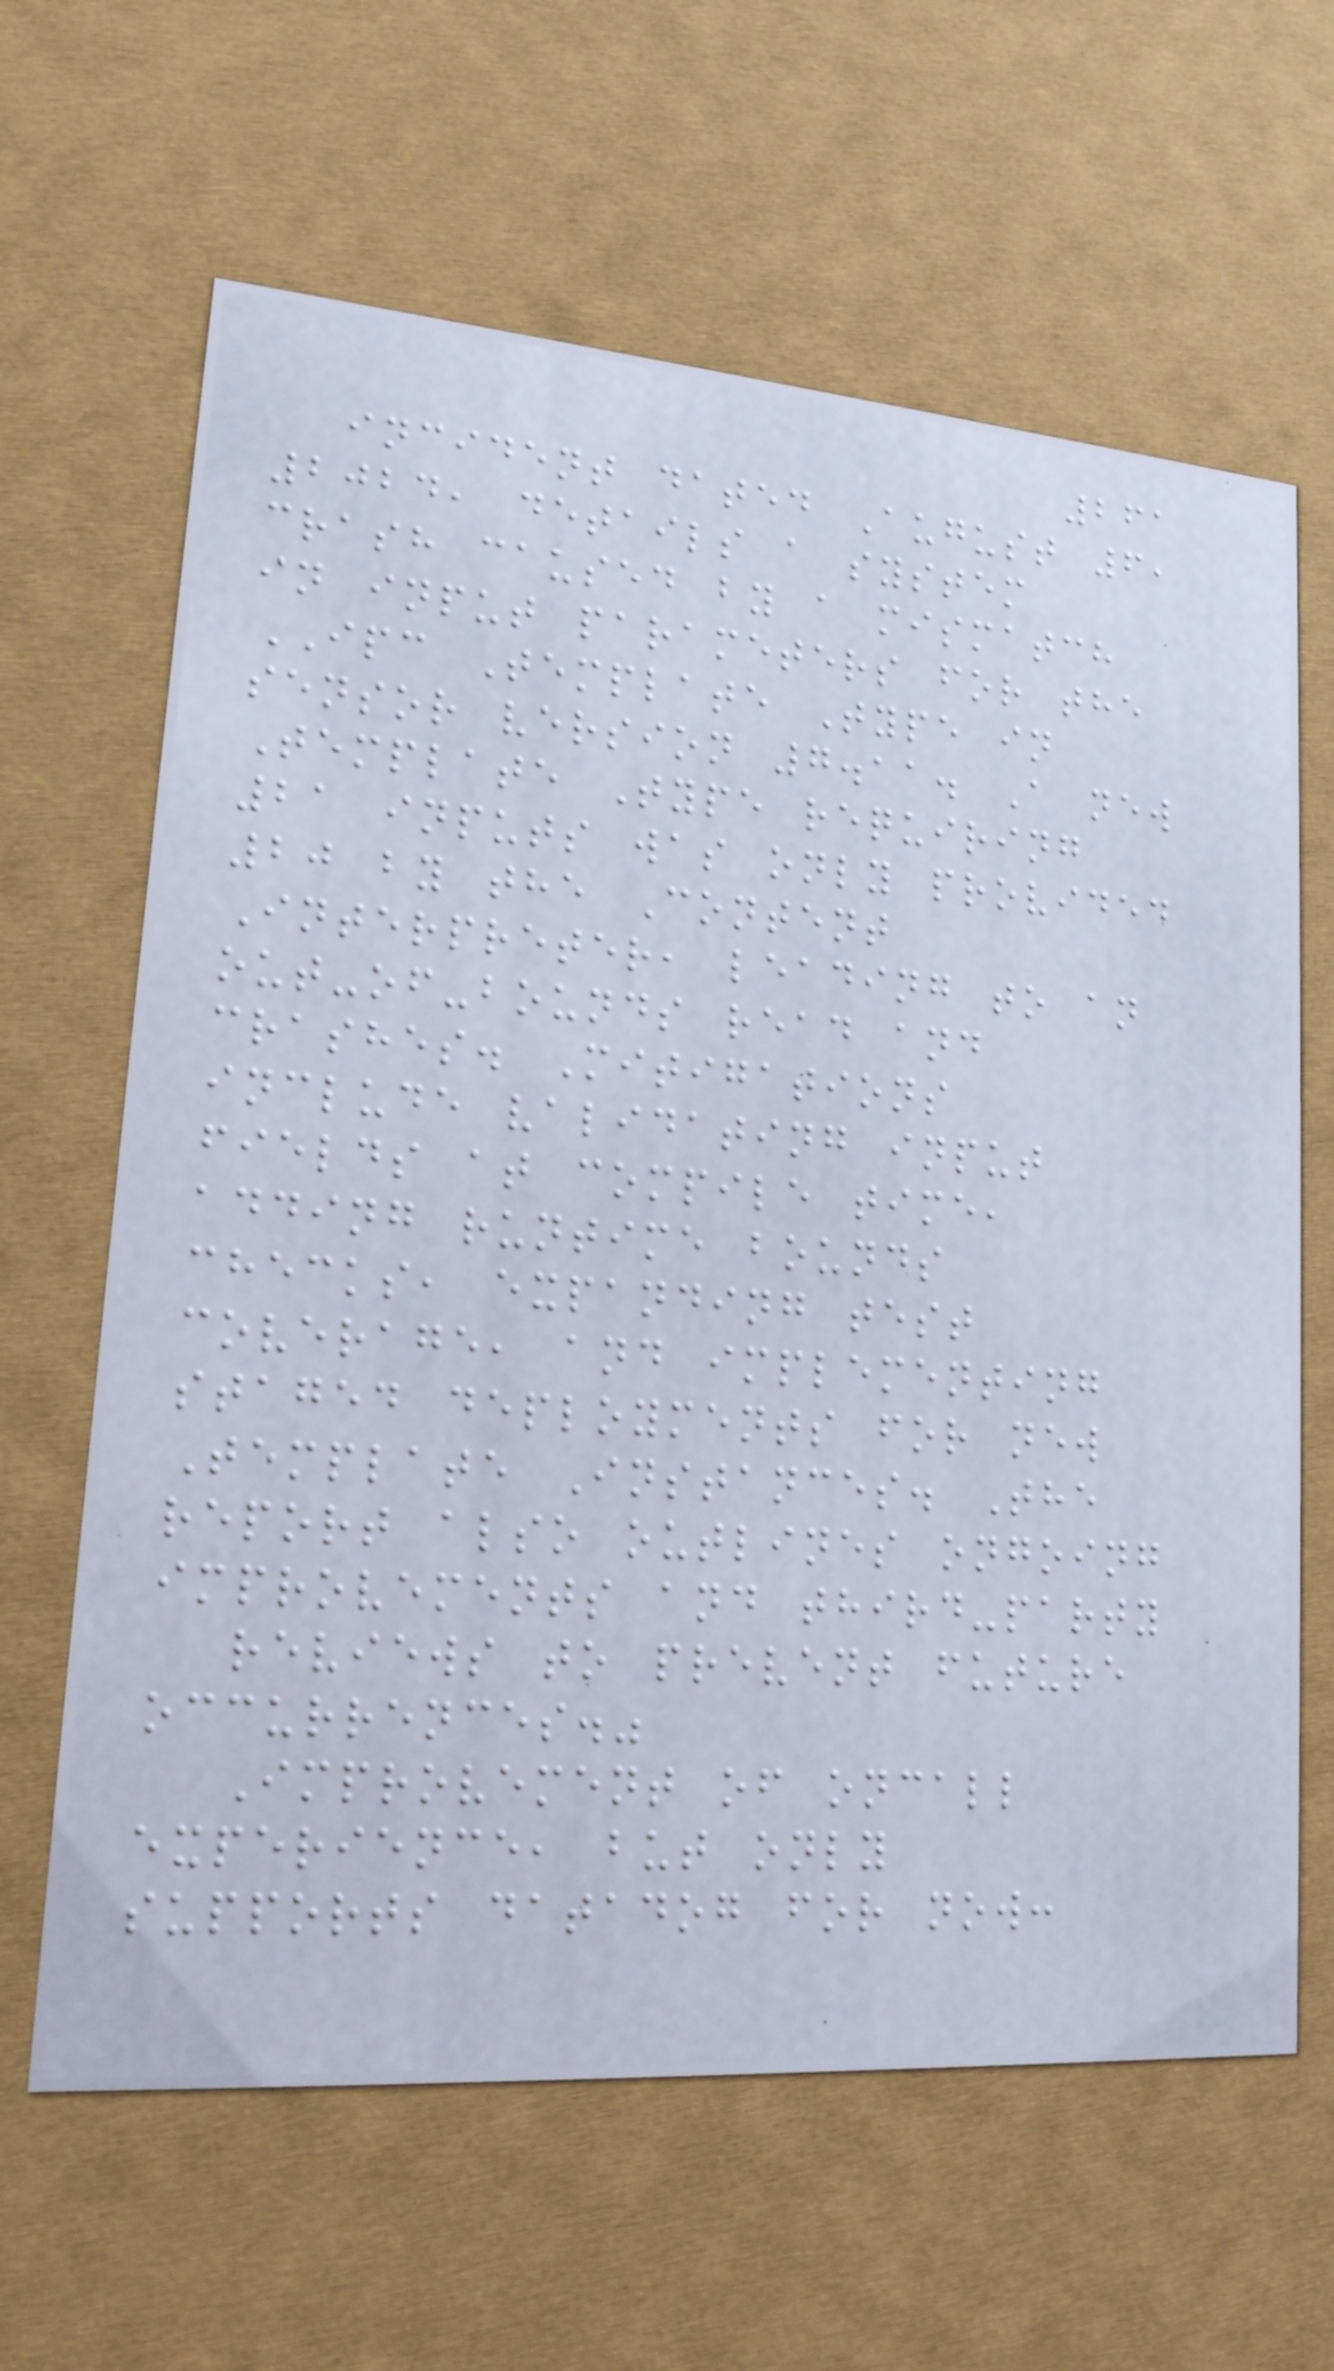261
incident dated August 6,
2024, details a system
crash caused by a mismatch
in input parameters for the
IPC Template Type in
sensor version 7.11. A new
Template Type requiring
21 inputs was only provided
20 by the Content
Interpreter, leading to an
out-of-bounds read and
crashes. Mitigations
include validating input
fields at compile time,
adding runtime bounds
checks, expanding test
coverage, and implementing
staged deployments for new
Template Instances. The
report also outlines ongoing
improvements and third-party
reviews to prevent future
occurrences."
Improvement of oncall
experience, but only
supports datadog for now:
